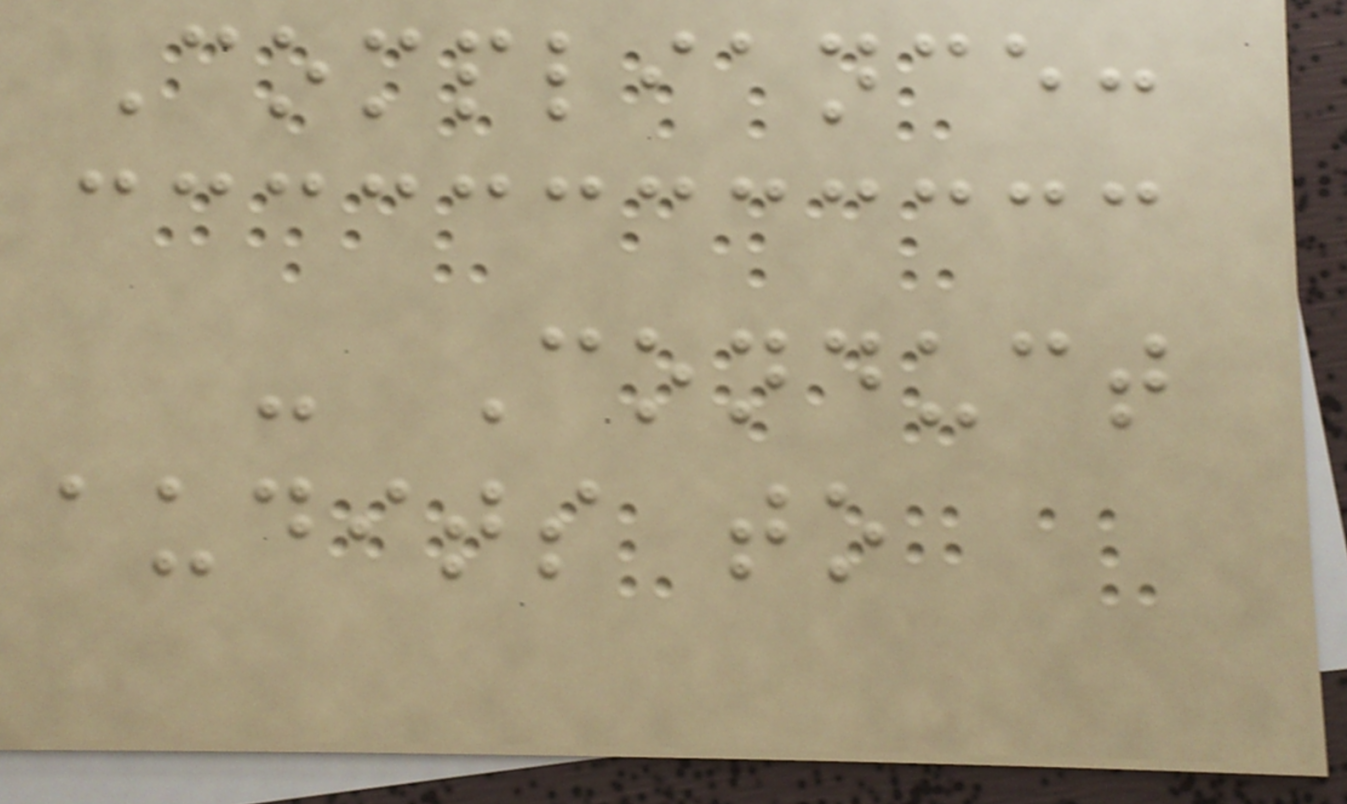Compliance:
- Conduct
audits to
